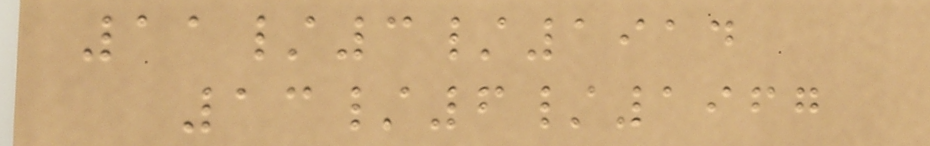11/3/1914
13/6/1967
